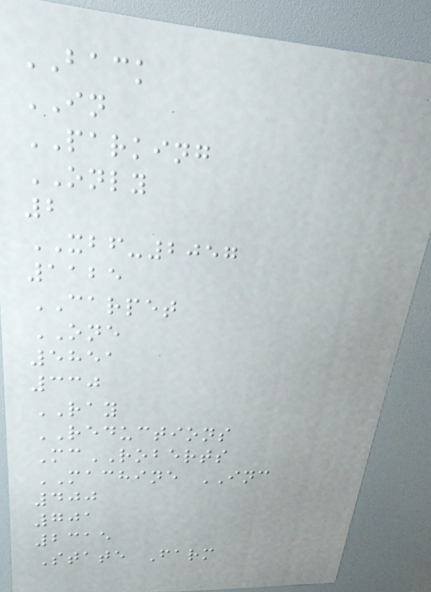BACK
IN
PARKING
ONLY
2
XBF-2057
1125
CARPET
ONE
5851
330
RAY
REDUCTIONS
McROBERTS
MACHINE INC
400
701
2315
State Farm
